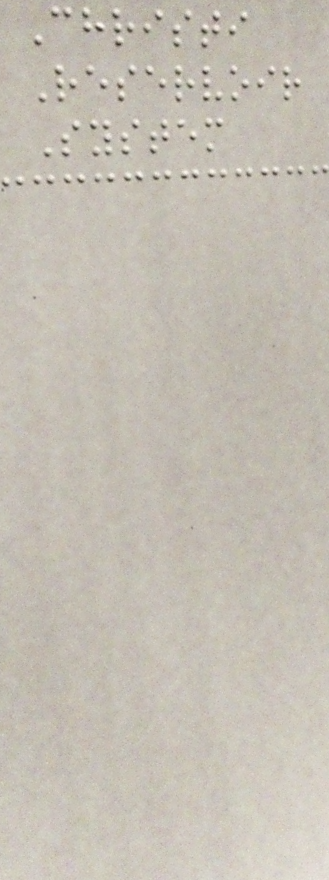Christi
Reservoir
System
